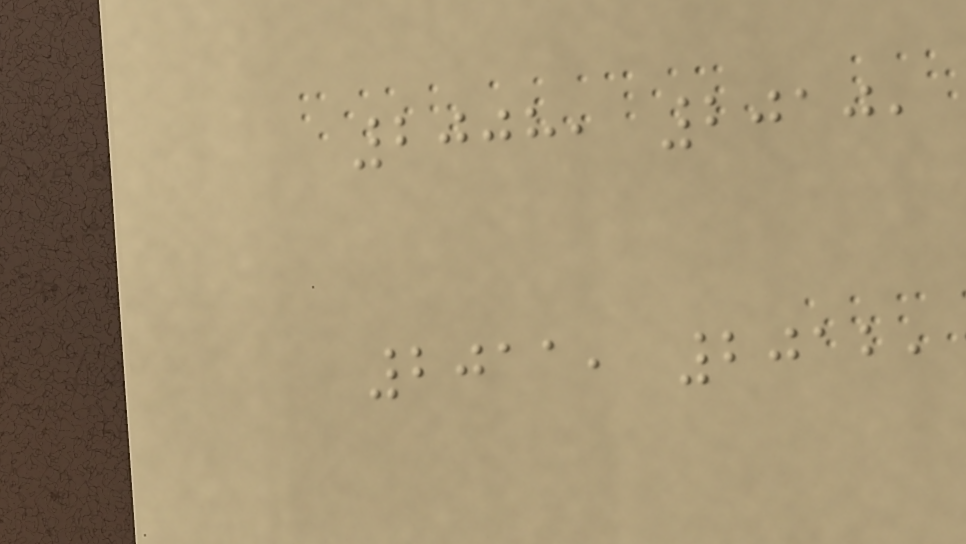2008, 2010,
2011, 2012,
